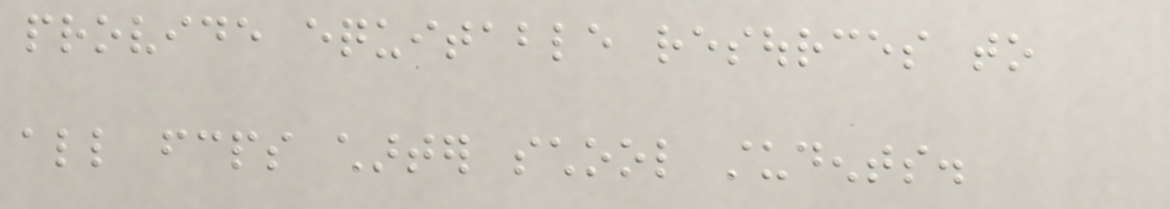provide equitable resources to
all fcps charter school students.
